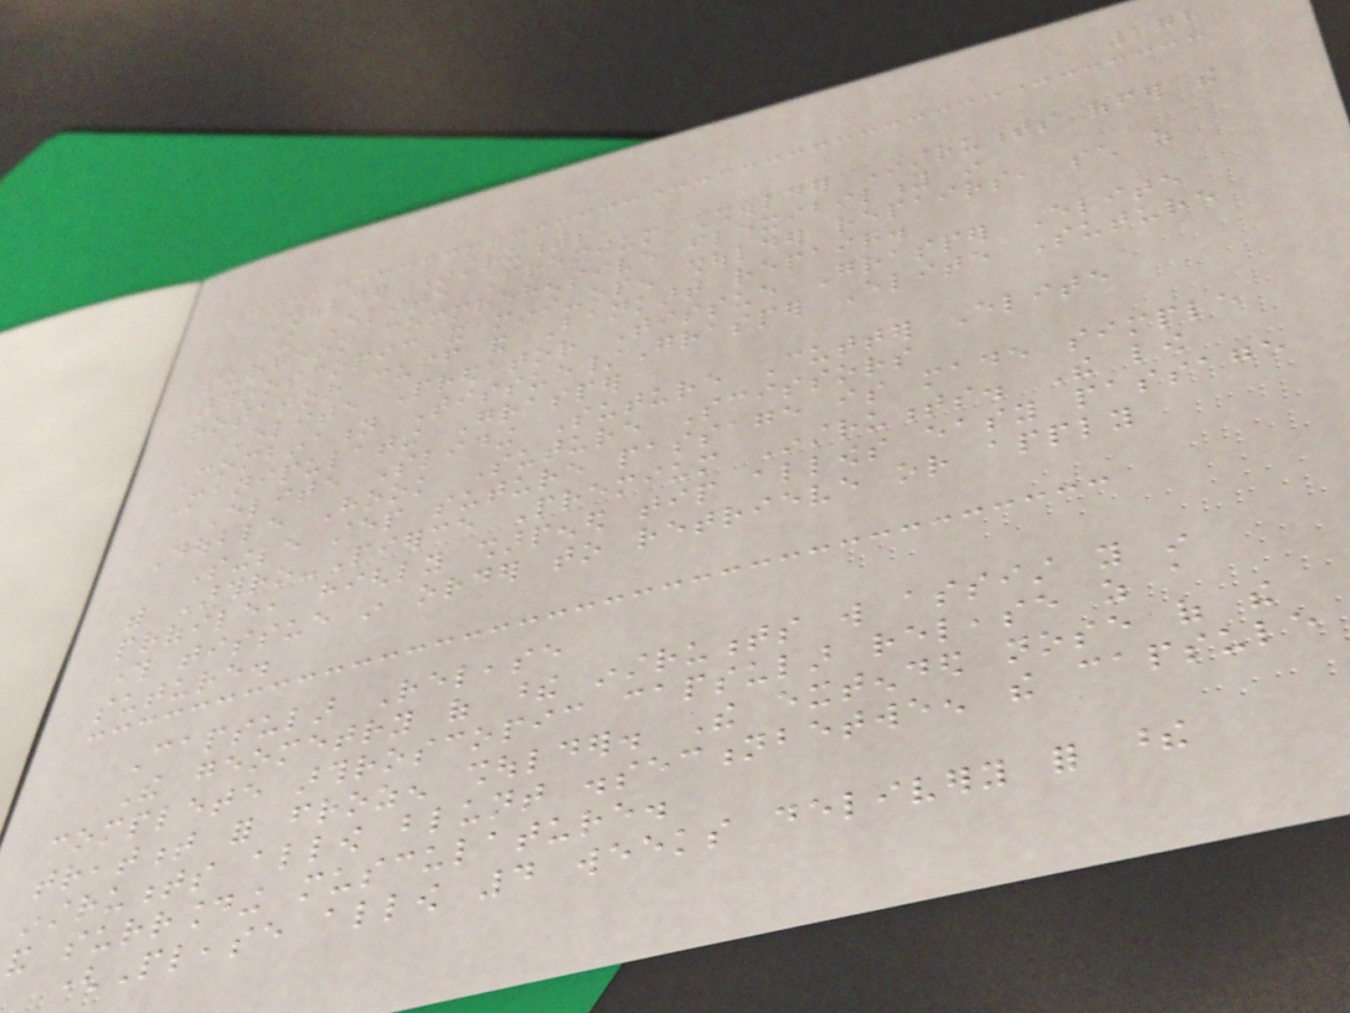278
Shoulder Instruments
The Elite Premium Shoulder Instruments offer the
surgeon comprehensive flexibility in
arthroscopic and mini-open shoulder repairs, such as
rotator cuff and Bankart repair.
Elite Predator Tissue Grasper Elite
Combination Tissue/Grasper Elite Suture
Manipulating Grasper
Elite Sliding Suture Cutter Elite
Double Hook Suture Scissors
Single step suture passage is made simple
with Arthro-Pierce Premium Instruments. The low
profile, highly sharpened tip allows easy passage
through tissue in order to retrieve or apply
suture.
Capsular Release
The geometry of these instruments will assist you in
complete arthroscopic capsular release as a
treatment for frozen shoulder. The extended nose of the
instruments allow blunt dissectionbetween the capsule
and surrounding musculature.
(Please allow 4 weeks delivery for these
